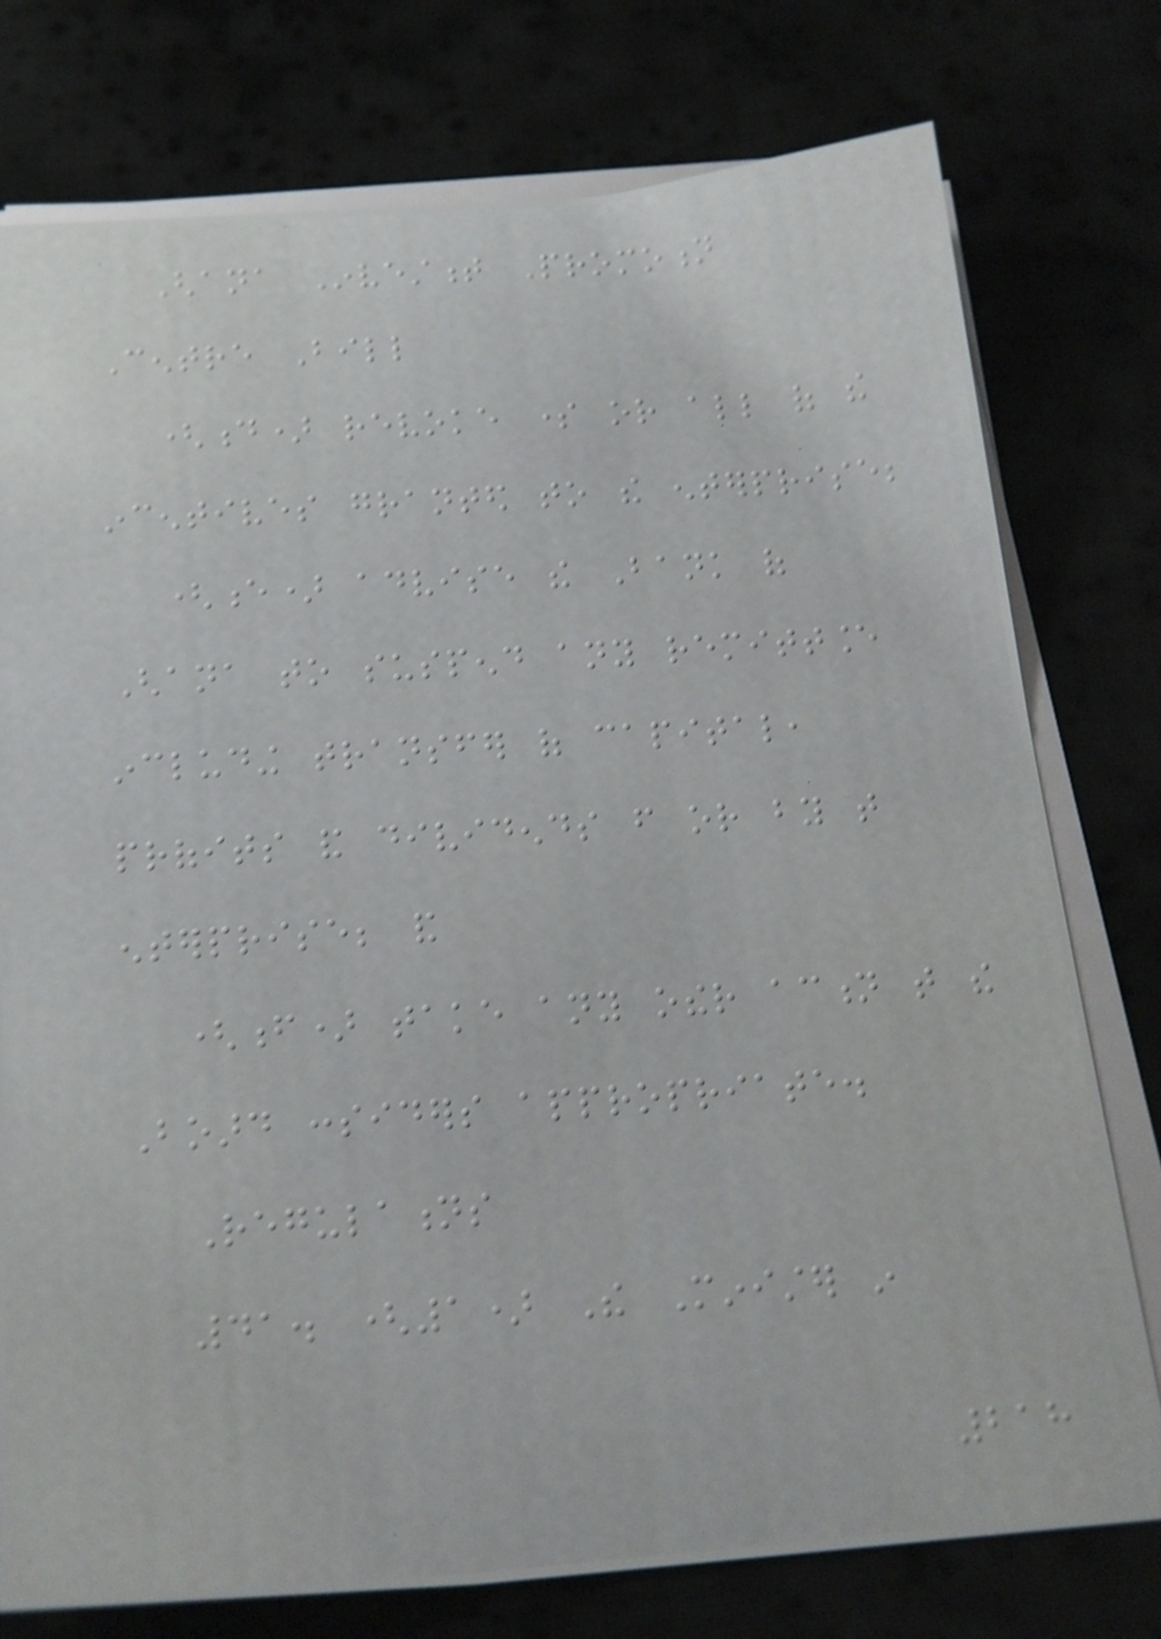Ghana Investment Promotion
Centre Bill
(d) revoke some or all of the
incentives granted to the enterprise;
(e) advise the Bank of
Ghana to suspend any remittance
including transfer of capital,
profits and dividends from or by that
enterprise; and
(f) take any other action that the
Board considers appropriate.
Regulations
41. (1) The Minister in
218
